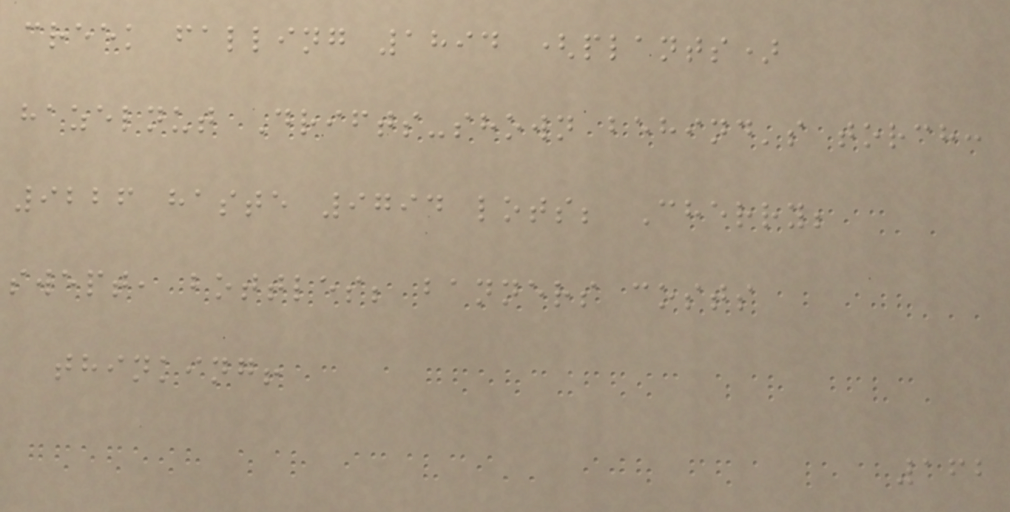creek falling 1894 (plants)
hazelnut Drifts-shown behind's torch:
9226 haste 9794 lots; Cherry;
swept, bottles; banners costs
thinking!
162
